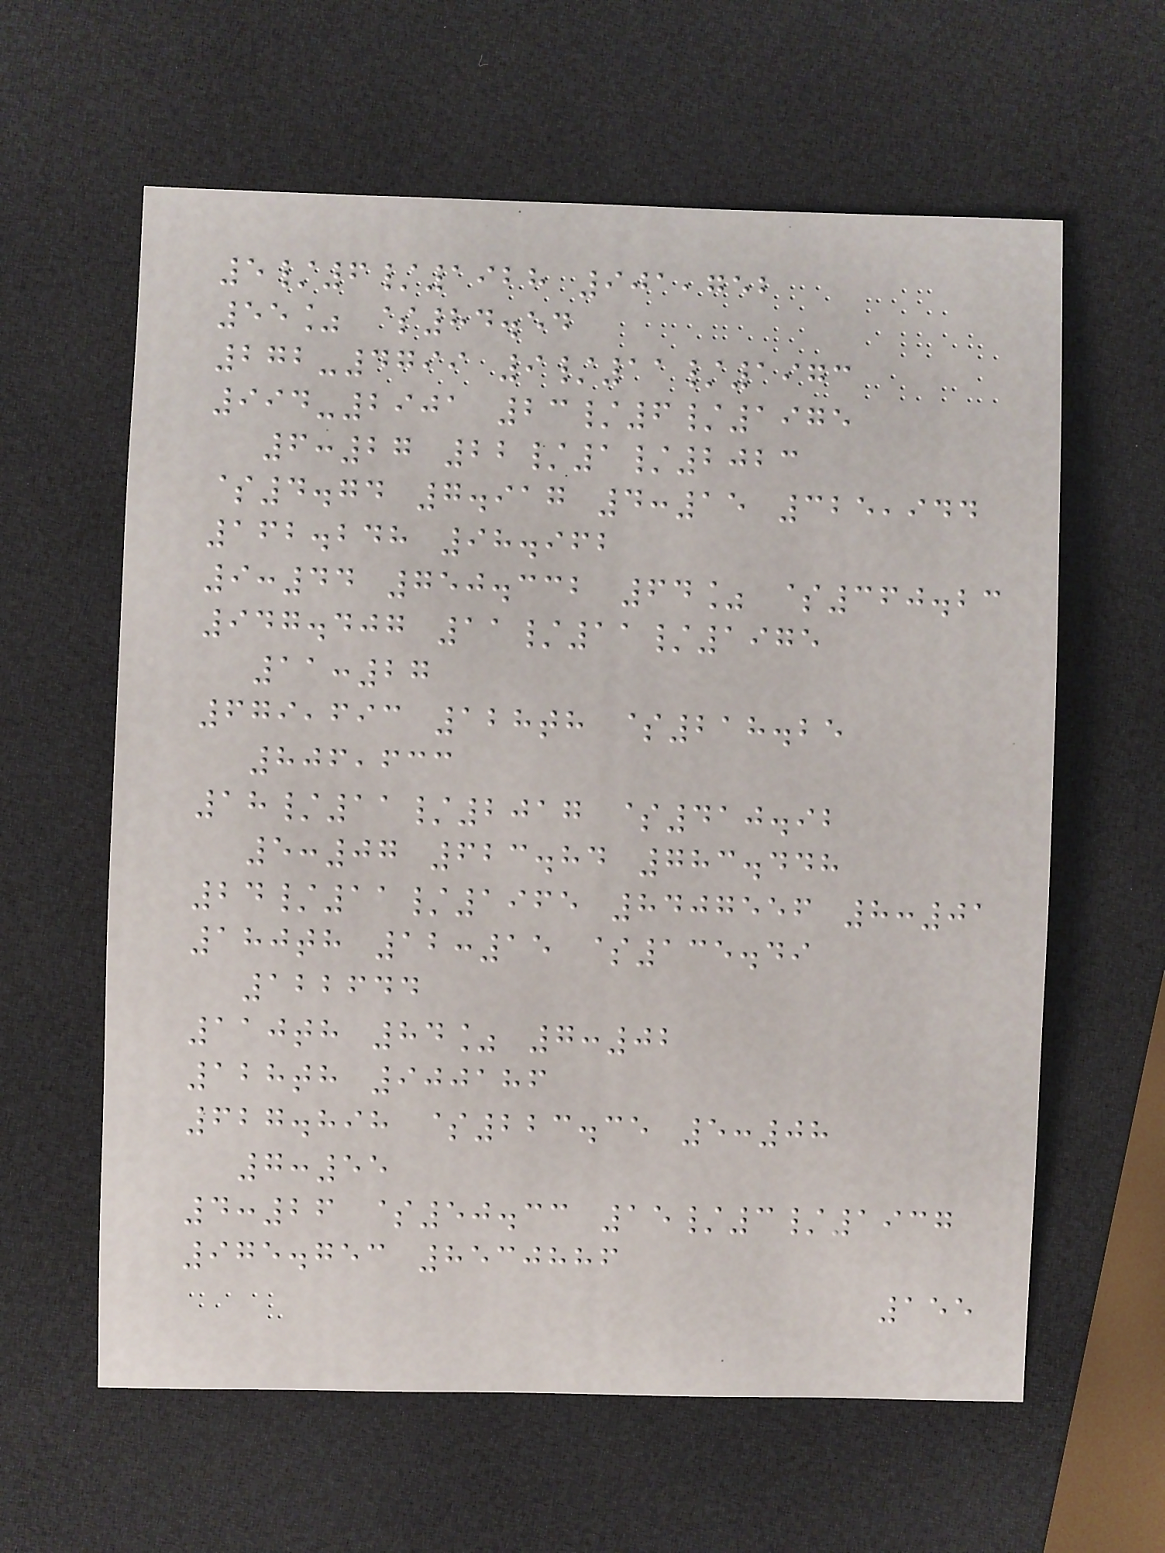5/6/1928 901,752
55% $84.54
272-4799 9/11/1973
994-2901 23/6/1975
6:27 22/1/2023
$4.74 7.917 4:15 325,944
162.248 98.962
9:44 750.332 64% $360.23
947.407 11/11/1975
11:27
679,693 128th $218.25
806,633
18/11/2017 $410.92
5:07 623.84 783.448
24/11/1965 8407556 8:01
180th 12:15 $135.49
122644
110th 84% 7:02
128th 900186
627.898 $223.35 5:08
7:55
4:26 $50.33 15/3/1937
975.753 8530886
155
